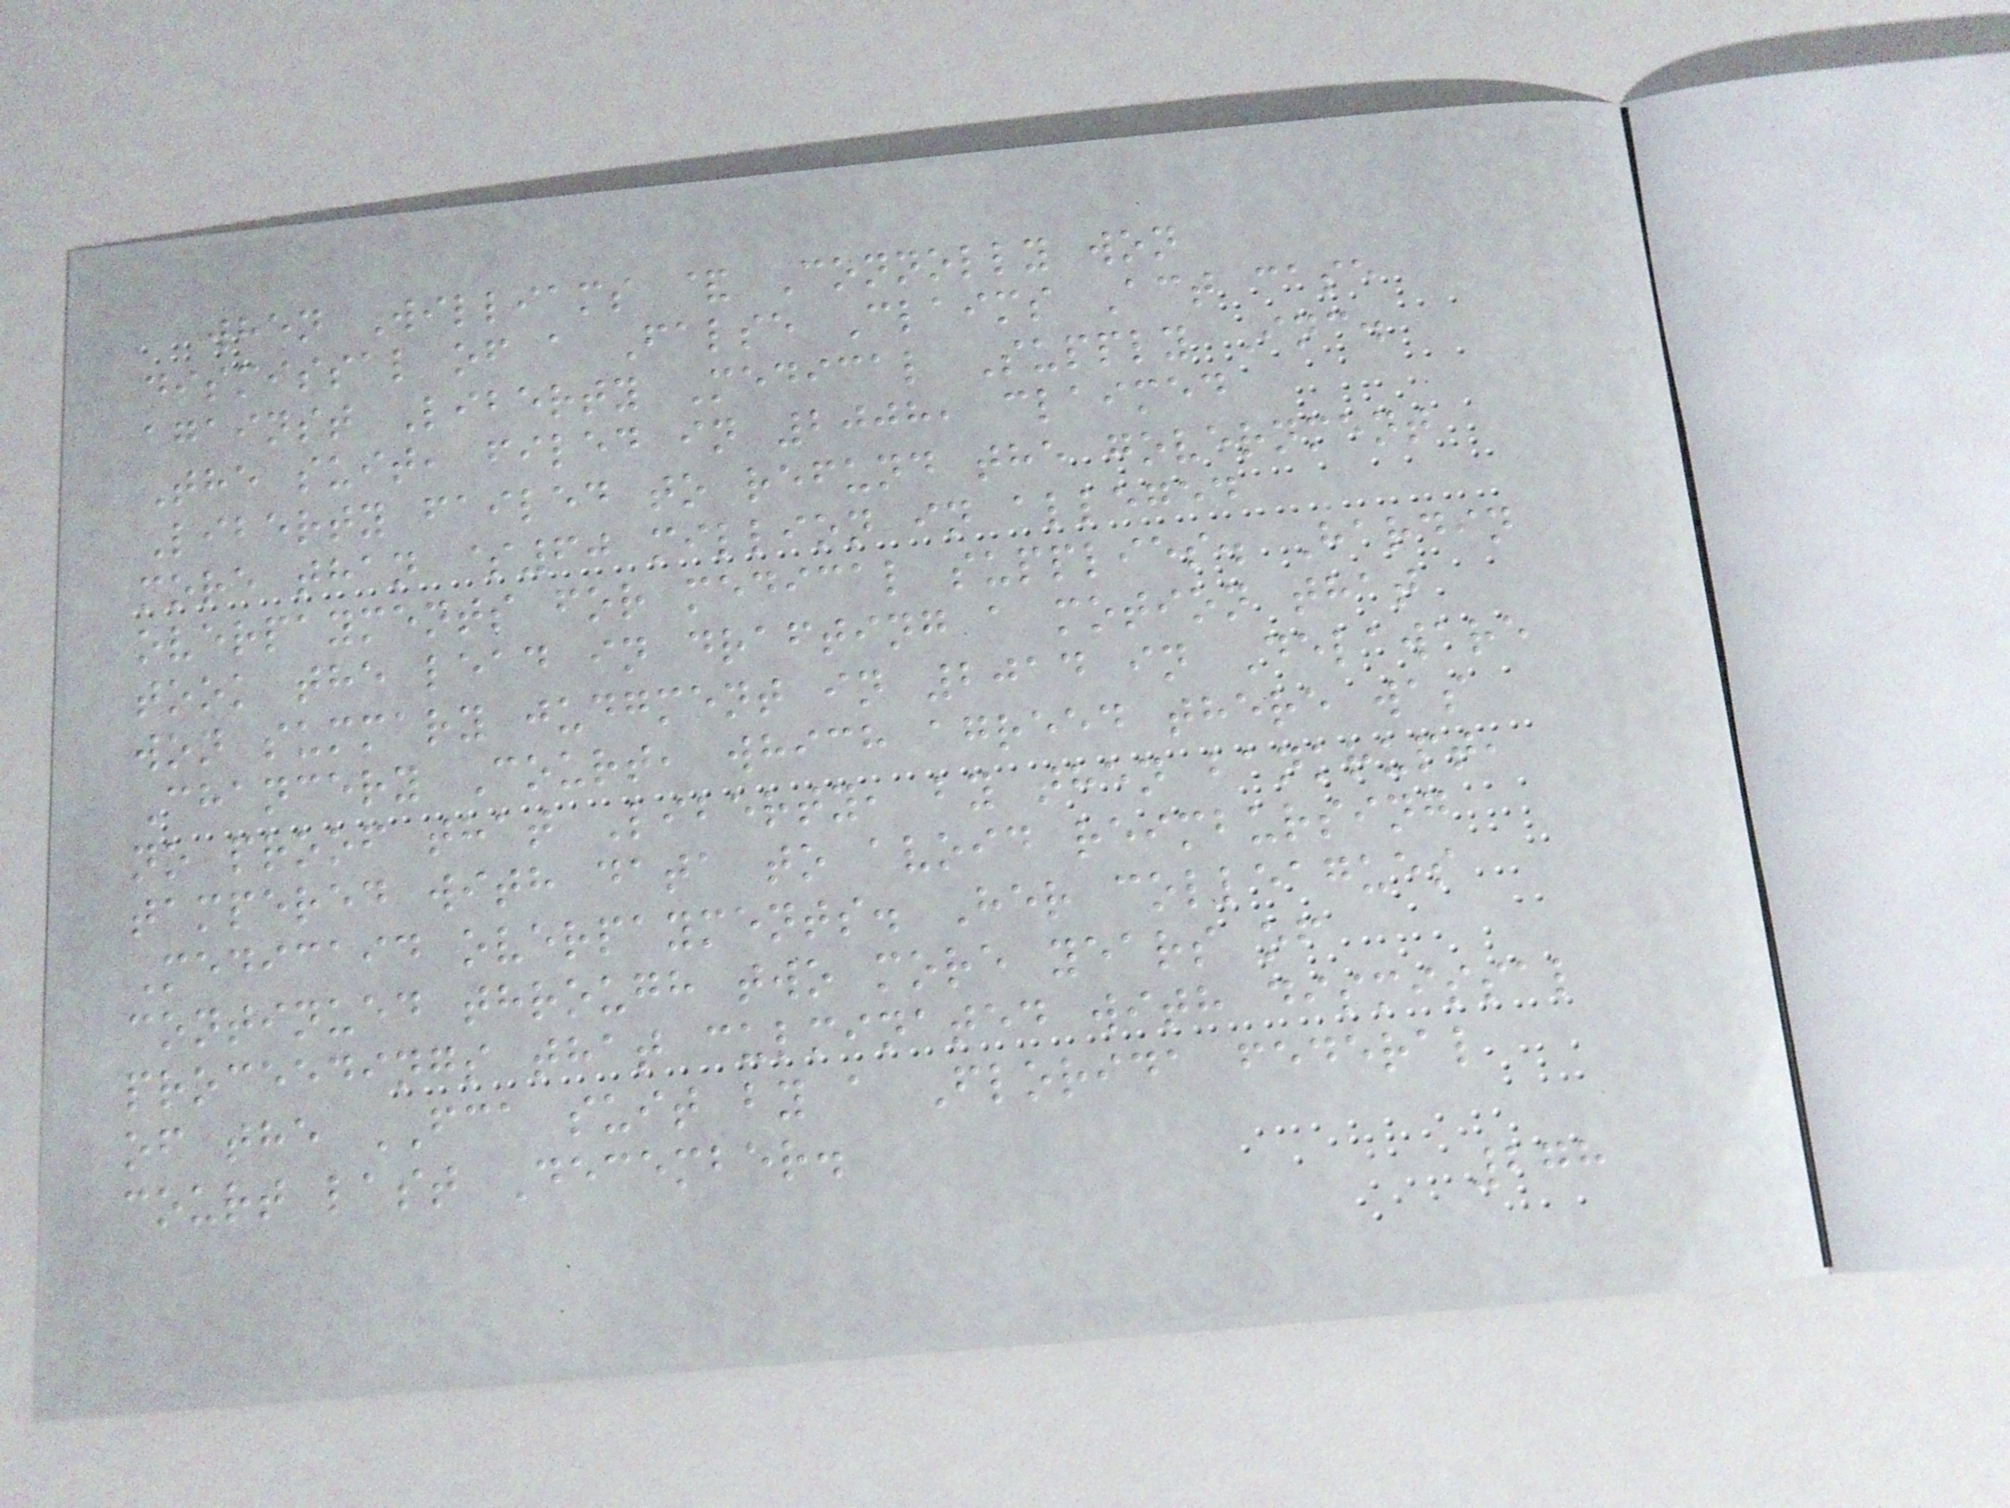when Williams & Connolly won
dismissal of a False Claims Act case
against Liberty Medical Supply Inc.
The suit, filed in 2008, claimed
Liberty failed to refund the government
more than $60 million in alleged
overpayments for medical supplies. Hardin
took the lead in drafting a motion that
won summary judgment in 2014 in Delaware
Chancery Court, which agreed there was
no proof that Liberty, by then bankrupt,
tampered with data to avoid reimbursing
Medicaid overpayments. Her colleagues
continued through two more years of
proceedings that culminated with dismissal
of the FCA suit by a Florida federal
court last December.
278
